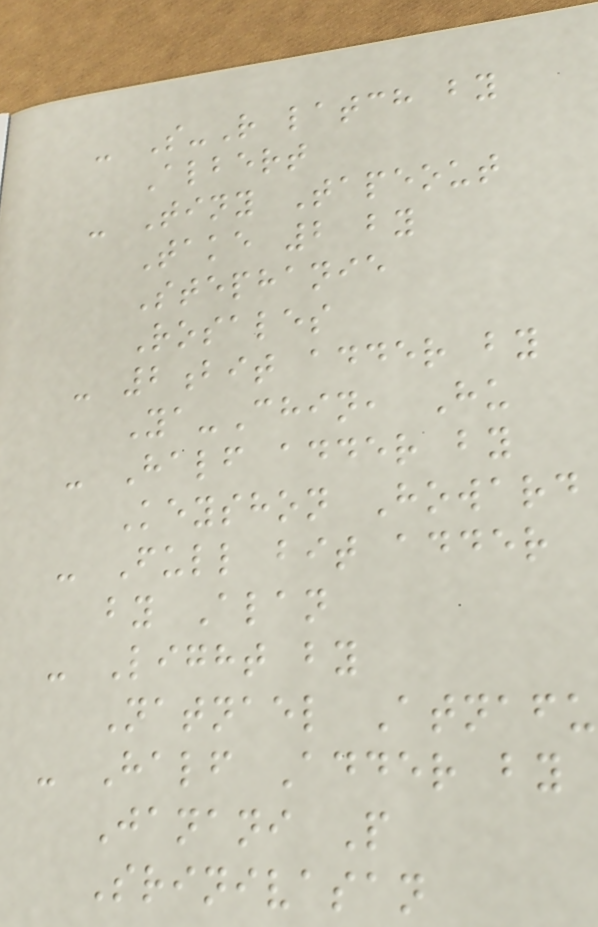- S-R latch by
Albert
- Tiny Tapeout
Take 2 by
Stephanie
Rosales
- 2bit adder by
Ya-Chin, Hu
- Half adder by
Keyshon Howard
- Full bit adder
by Alan
- Light by
Natnael Atnafu
- Half Adder by
Janani P
Srinivasan
